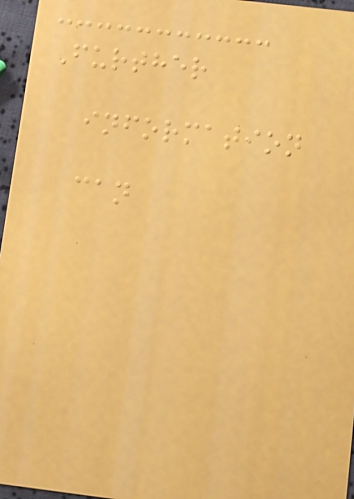Further
information
can
